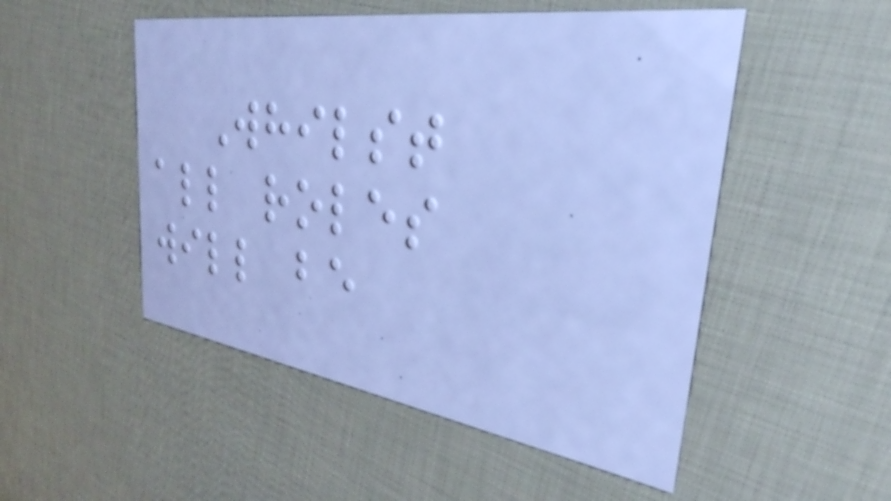Whilst
all roles
will be
